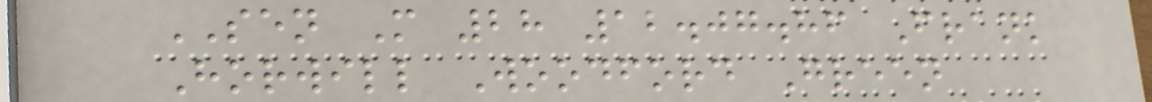SEN M 28 12.07.86 Frank
Horwill Woodford Green
